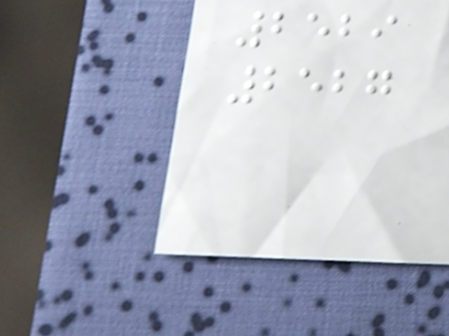2529
2527
